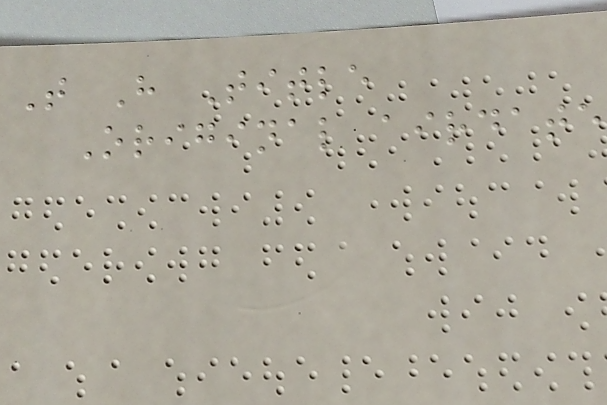T H Title
Original airdate
